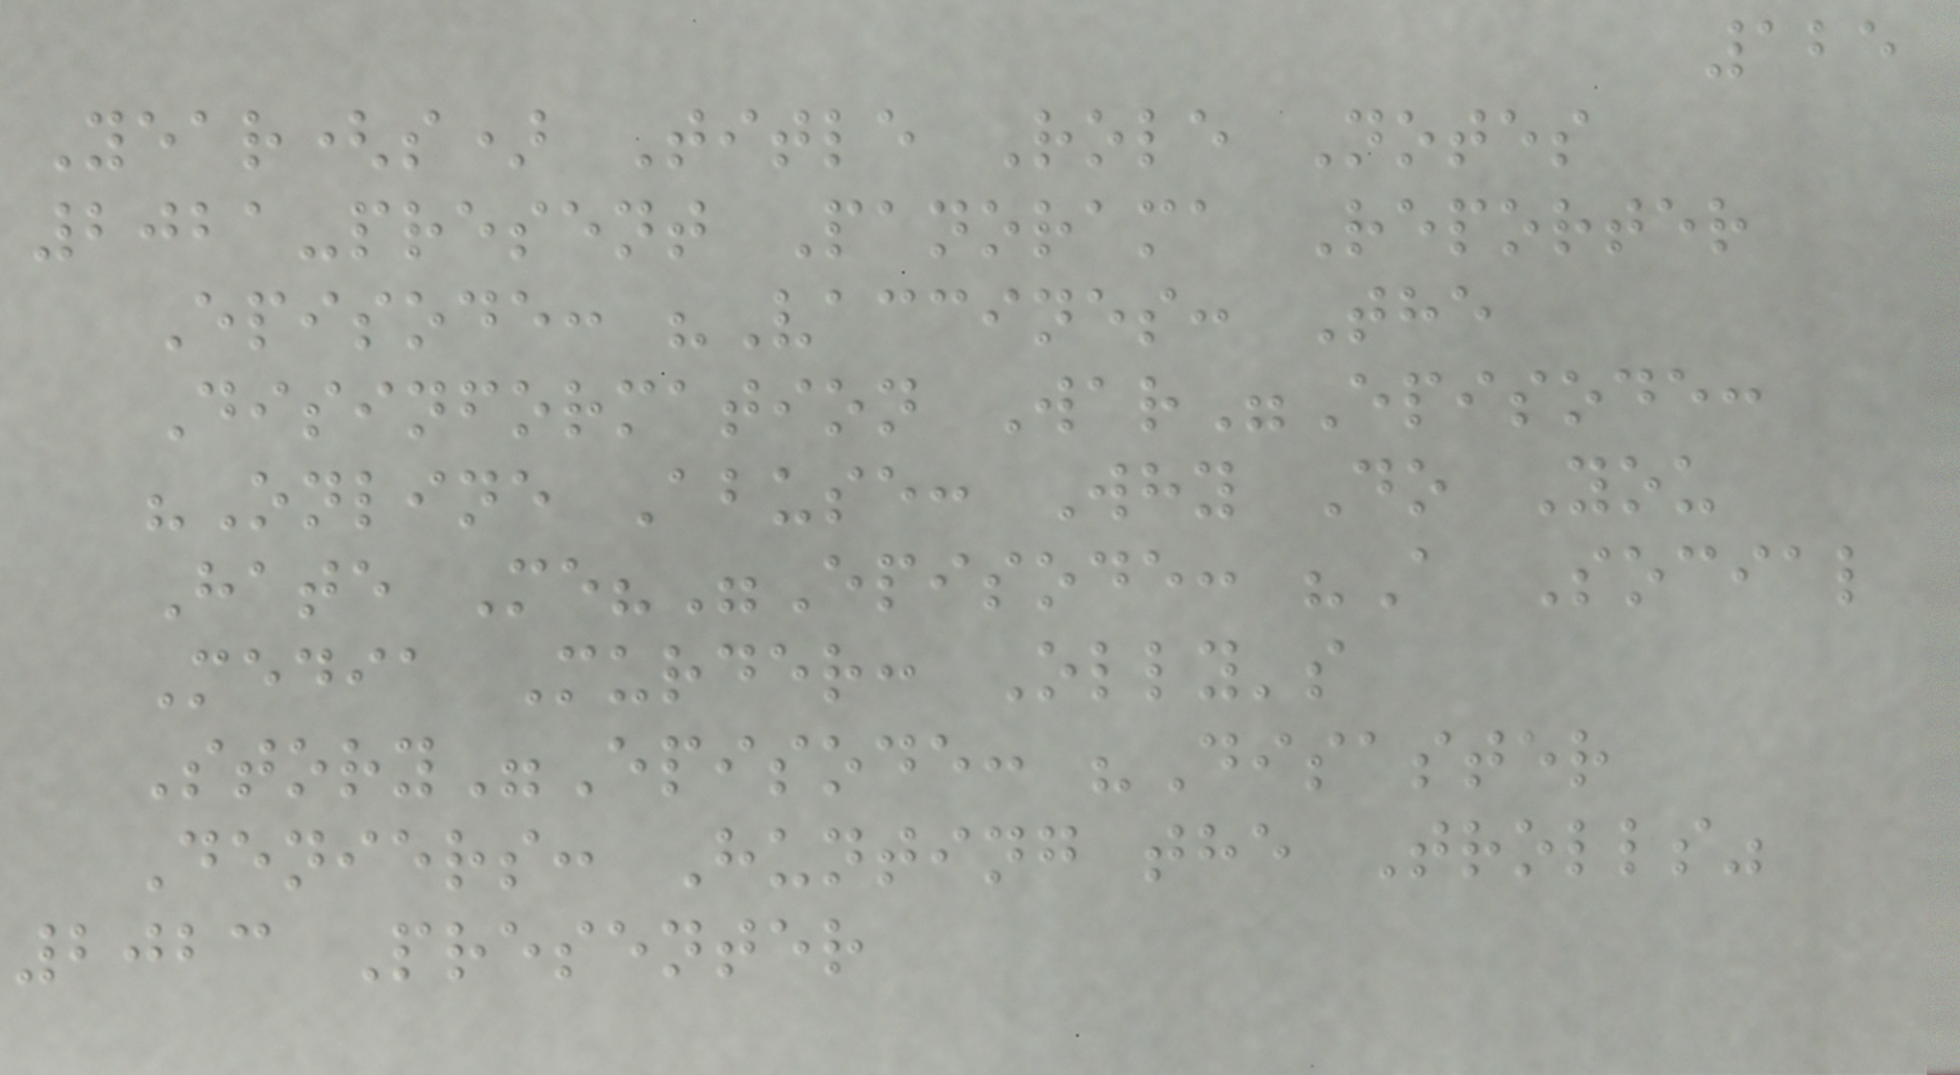125
Year(s) Title Role Notes
2021-present Panorama Reporter
Episode: "Vaccines: The
Disinformation War"Episode:
"Online Abuse: Why Do You
Hate Me?"Episode: "A Social
Media Murder: Olly's
Story"Episode: "Disaster
Deniers: Hunting the Trolls"
2023 Presenter
